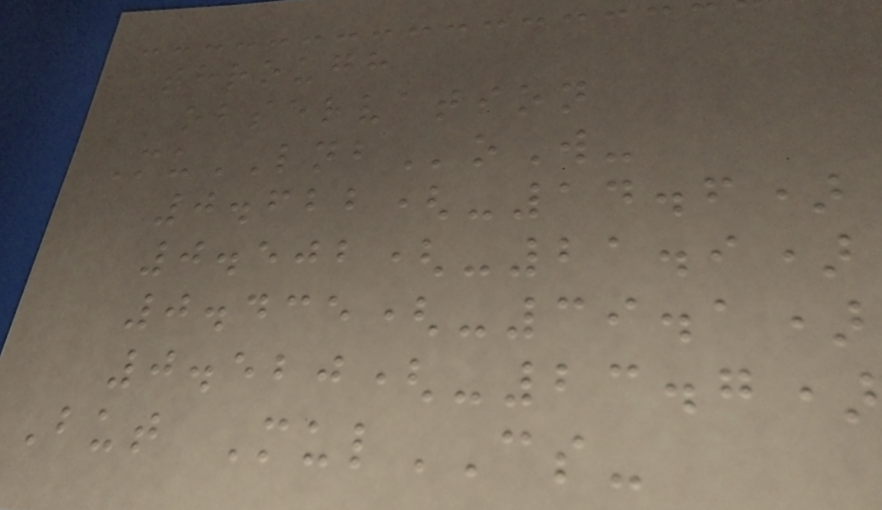Through
observation
MuLNBoW-
0.622(-14.6)
0.502(-21.9)
0.435(-39.1)
0.520(-23.7)
But MulCS-
